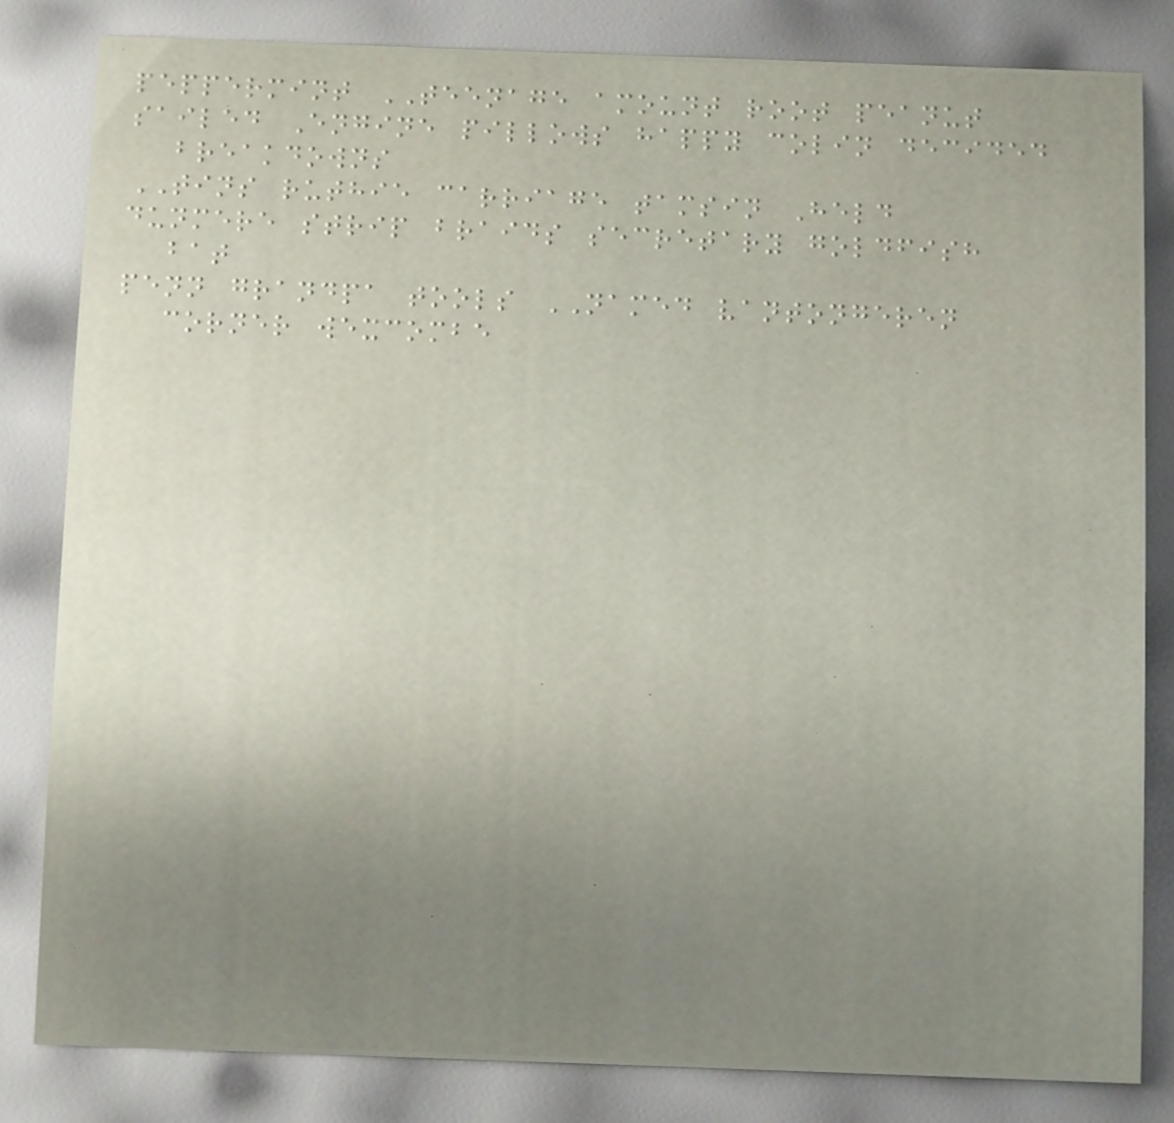peppermint TEENAGE amount root peanut
sailed Engine pillows happy colin decided
breakdowns
TINS ruthie carriage tamsin Held
dunmere strip braids secretary goldfish
bat
penn grandpa tools NAMED vantongeren
corner wexcombe
